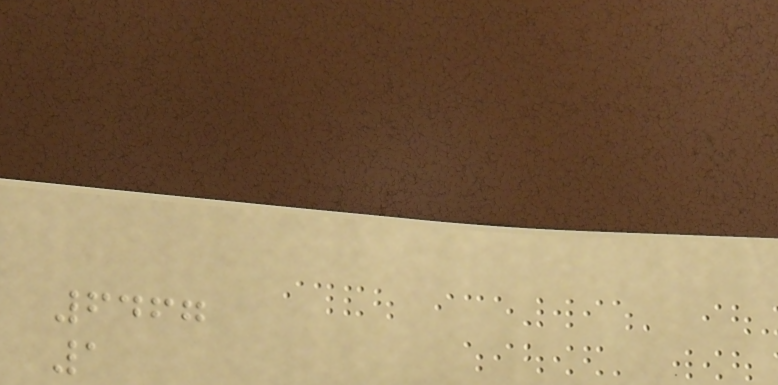6467
1
